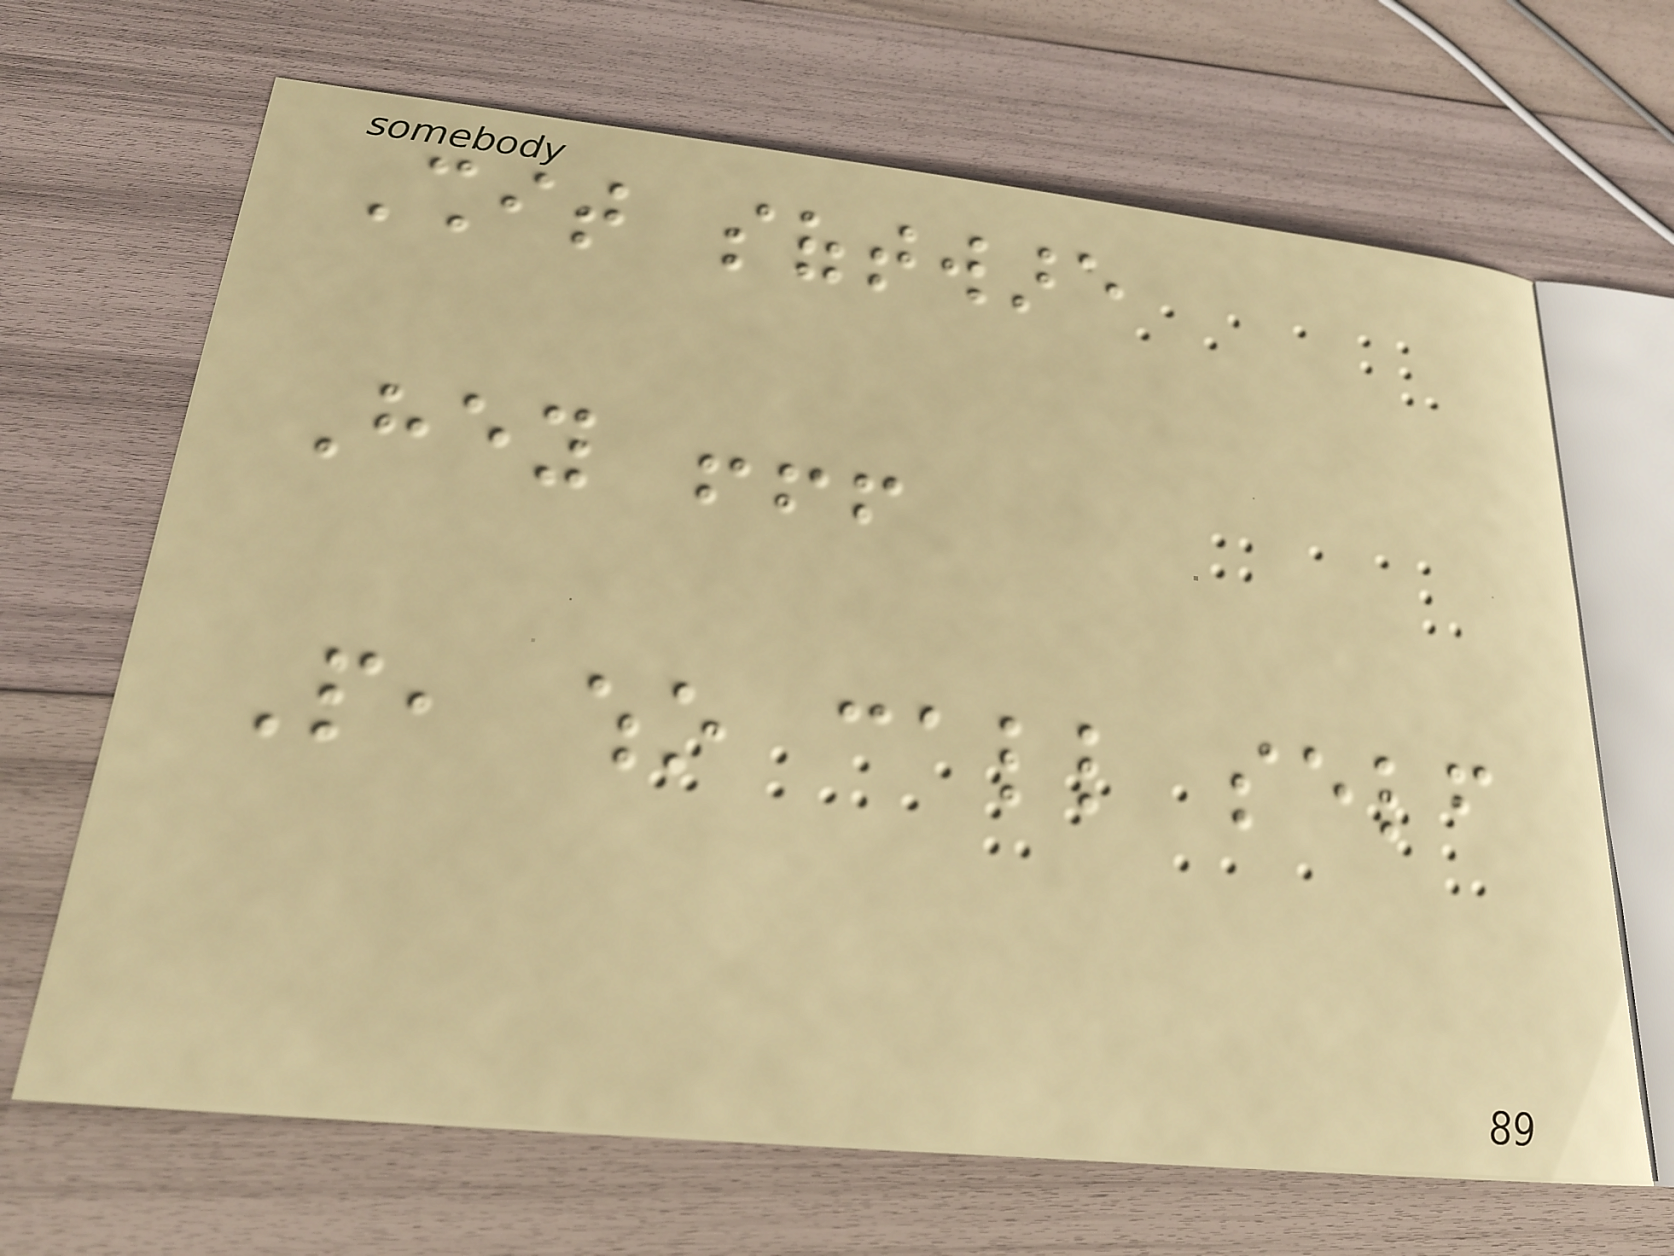Shit software
Hey !!!
People, who call self
